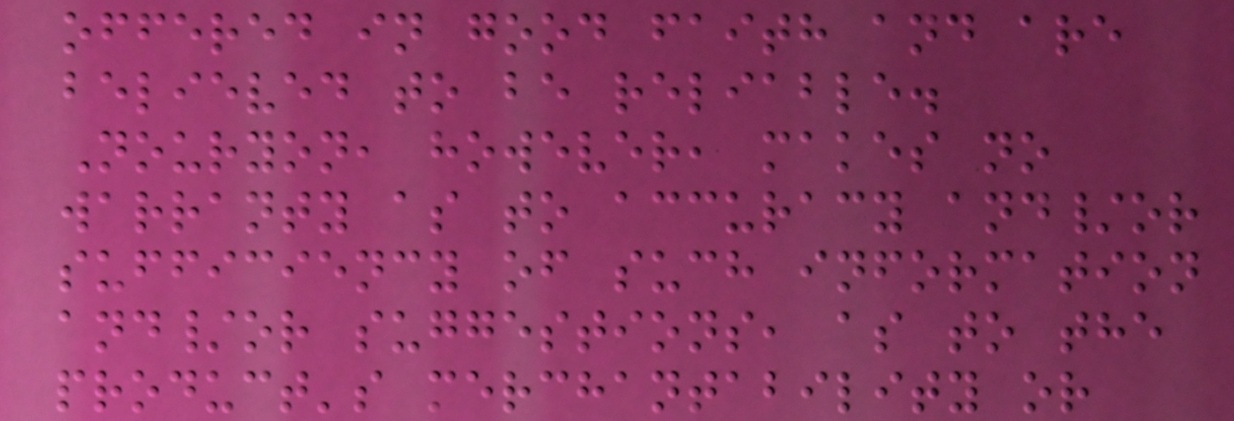offered in good faith and are
believed to be reliable.
Nouryon, however, makes no
warranty as to accuracy and/or
sufficiency of such information
and/or suggestions, as to the
product's merchantability or
